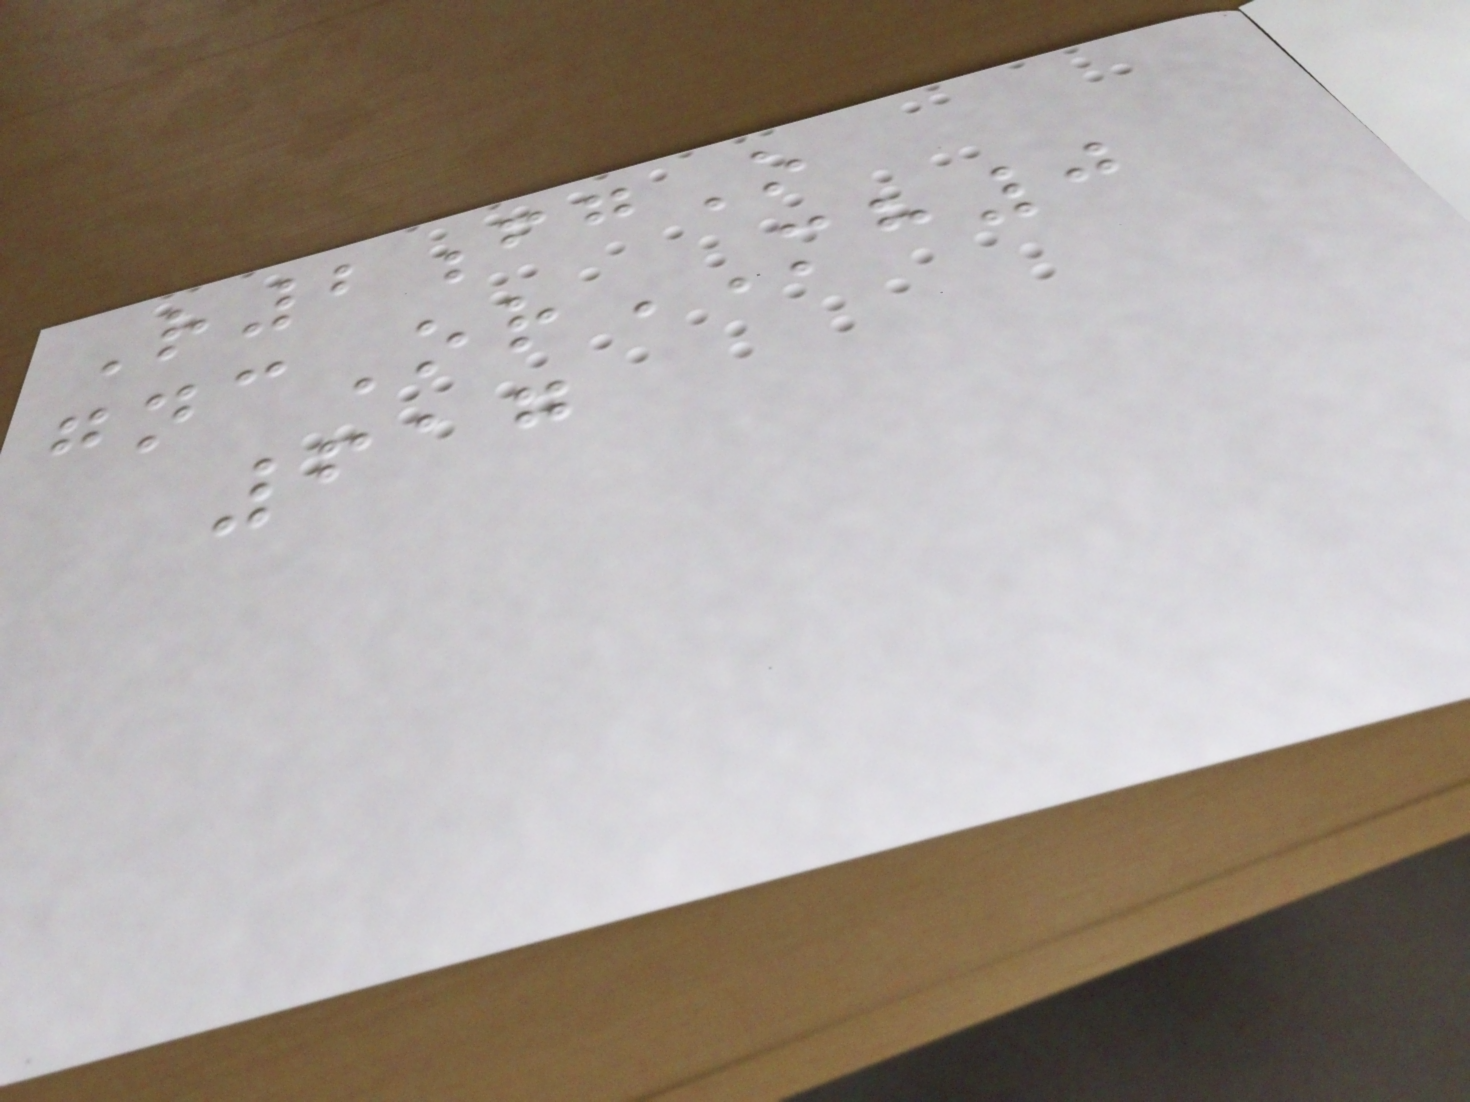R2fgO
gncOrMH0
617
